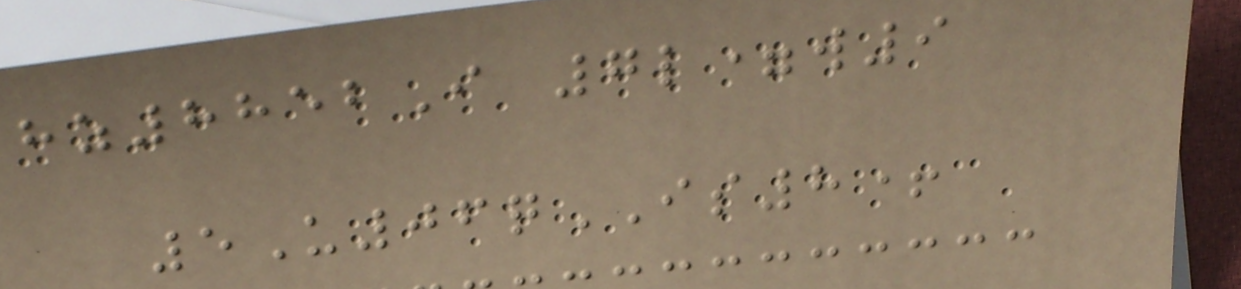hz8852I 7l=w9
5U06qIS8+
